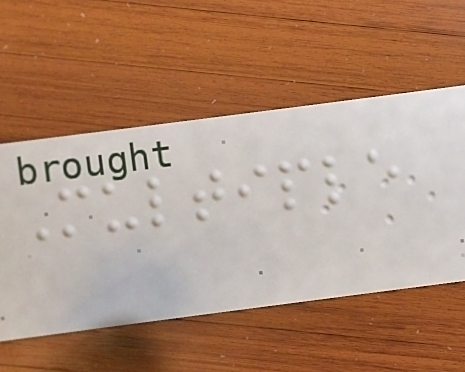Multiple
